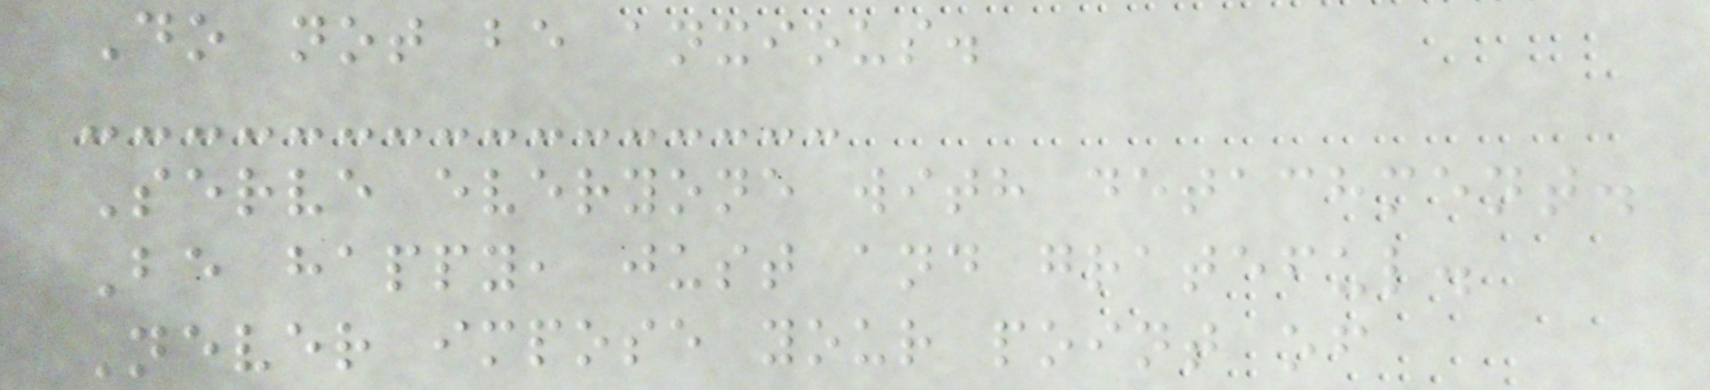Do not be anxious.
Serve everyone with detachment.
Be happy, just and grateful.
Never impose your point of
